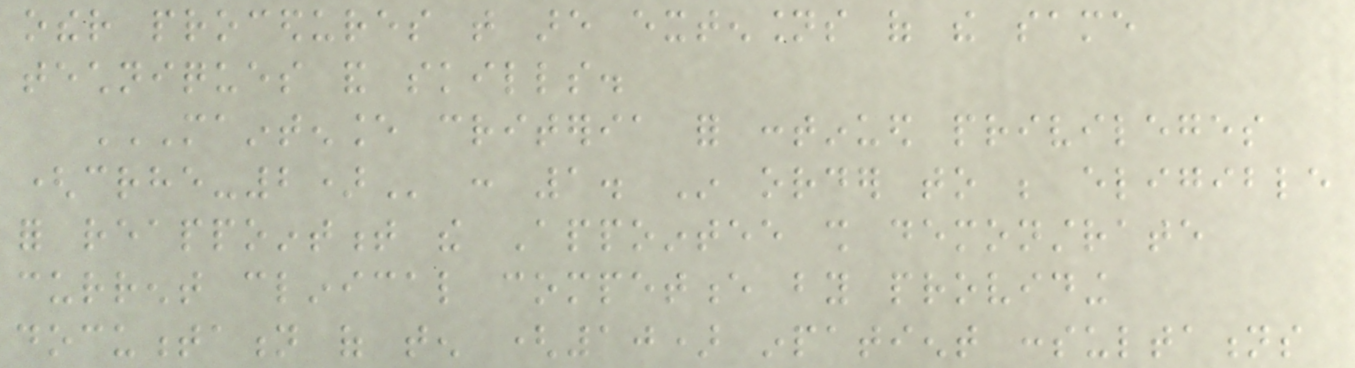other procedures that are extensions of the same
techniques and skills.
MAINTENANCE CRITERIA FOR CONTINUED PRIVILEGES
(CRHE-2) : 1. In order to be eligible
for reappointment the Appointee shall demonstrate
current clinical competence by providing
documentation of ten (10) inpatient consultations
